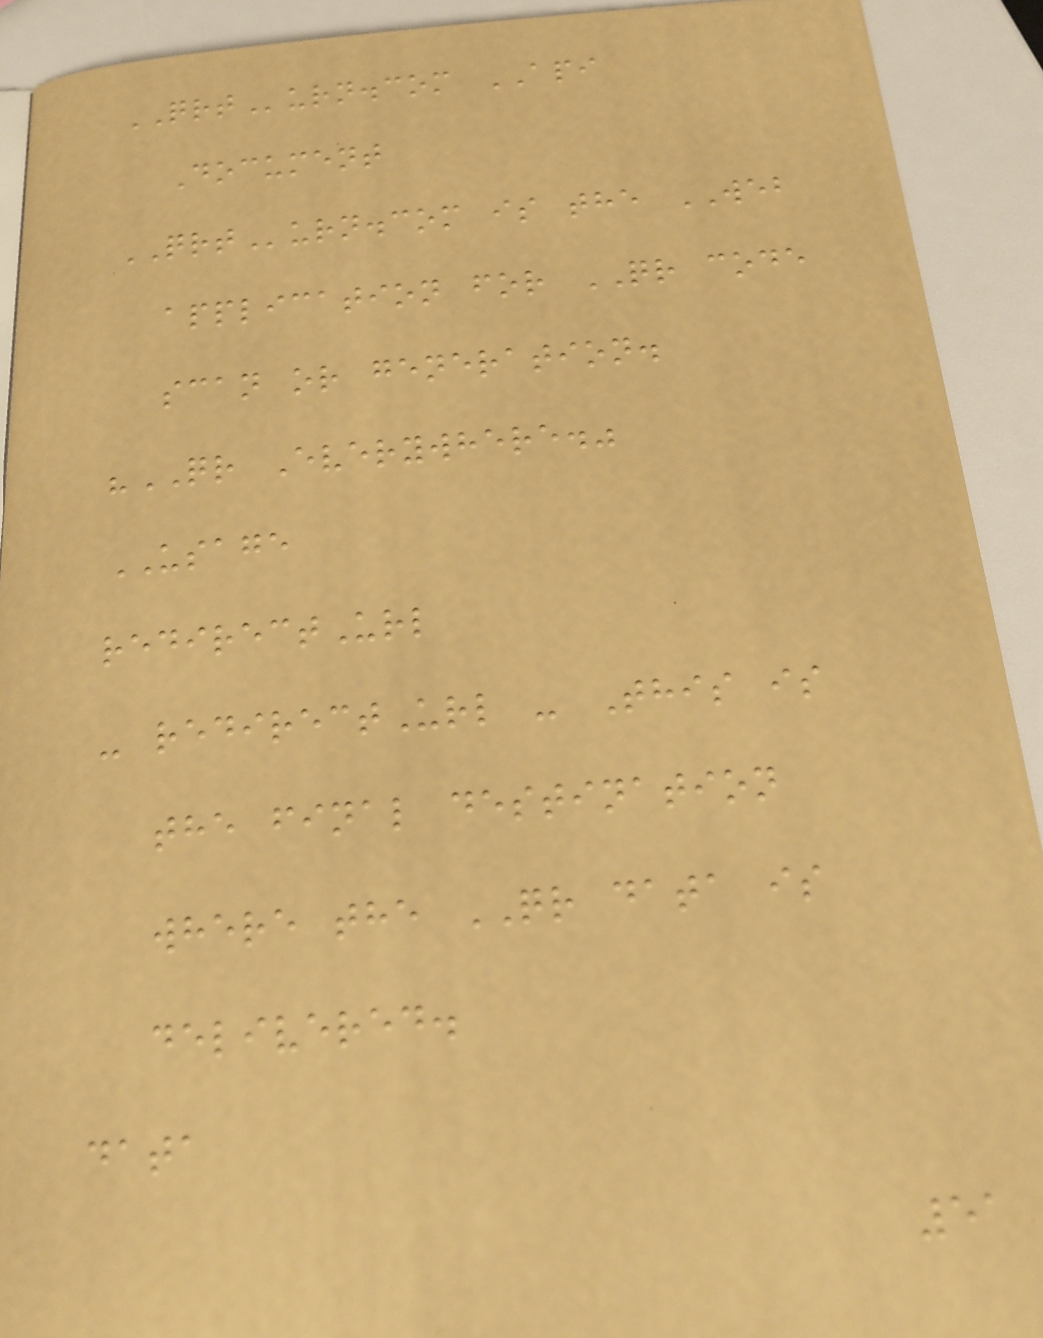QRTurn.com API
Document
QRTurn.com is the WEB
application for QR code
scan or generation.
"QR Everywhere."
USAGE
redirectUrl
- redirectUrl - This is
the final destination
where the QR data is
delivered.
data
51
